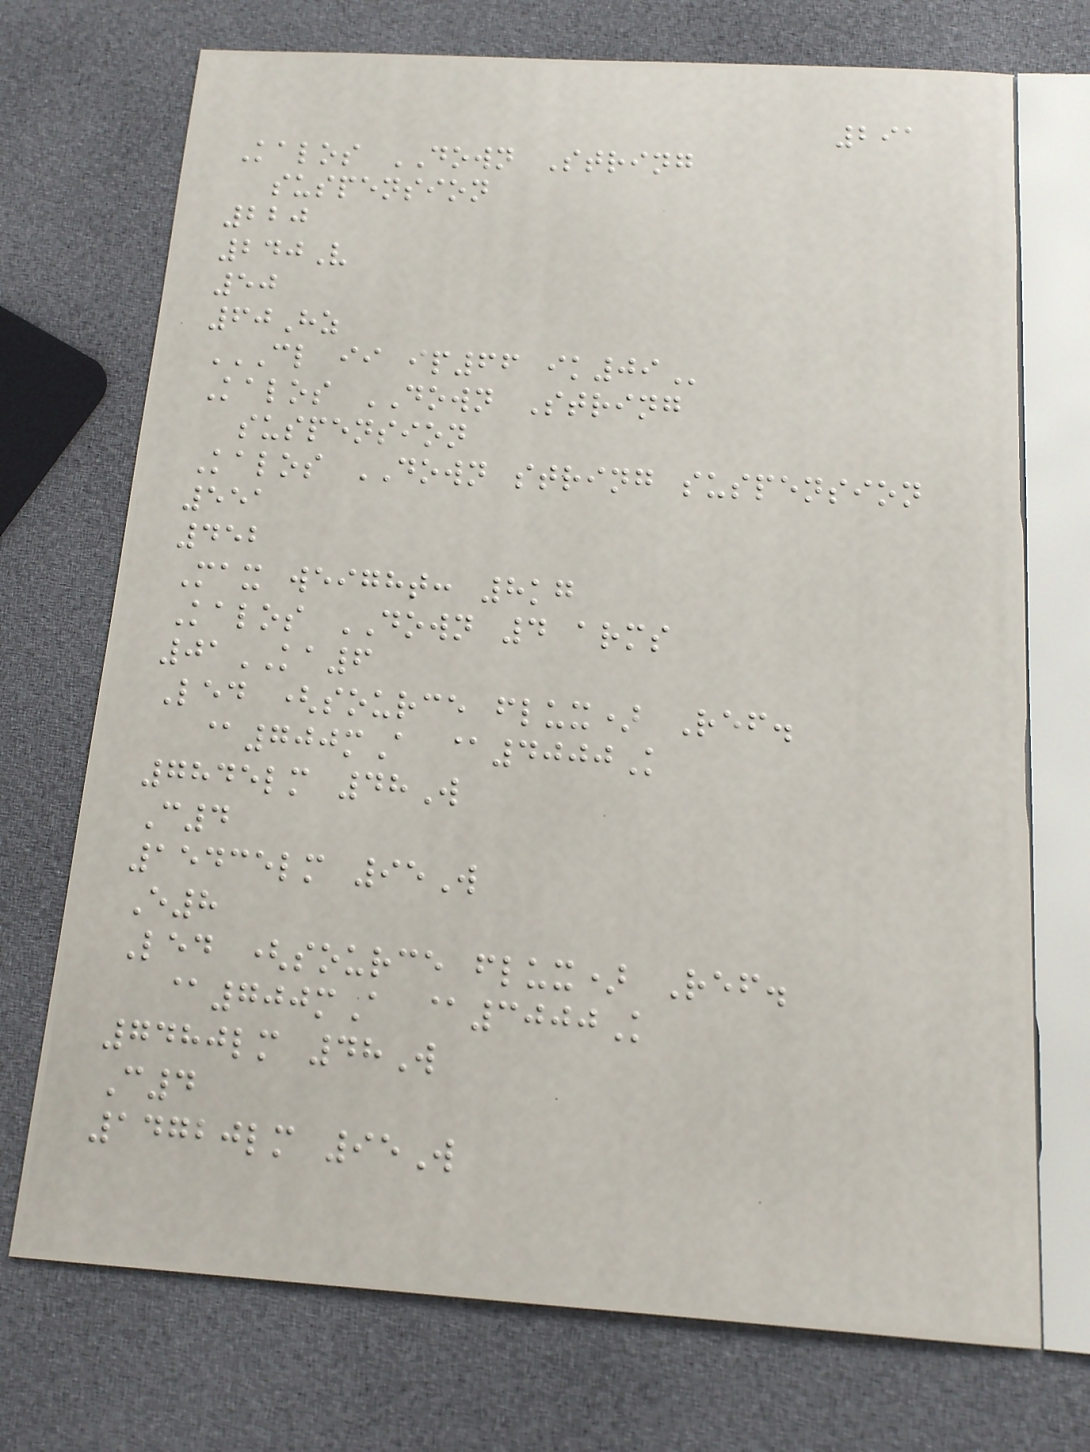291
Kalos DOWN String
suspension
220
240V
50
60Hz
CL II IP66 IK09
Kalos DOWN String
suspension
Kalos DOWN string suspension
551
452
Max weight: 8kg
Kalos DOWN 4 arms
01KA6
Led (source flux) Ref.
@700mA @4000K
7845lm 48W
C4
15435lm 95W
E8
Led (source flux) Ref.
@700mA @3000K
7480lm 48W
C4
14720lm 95W
